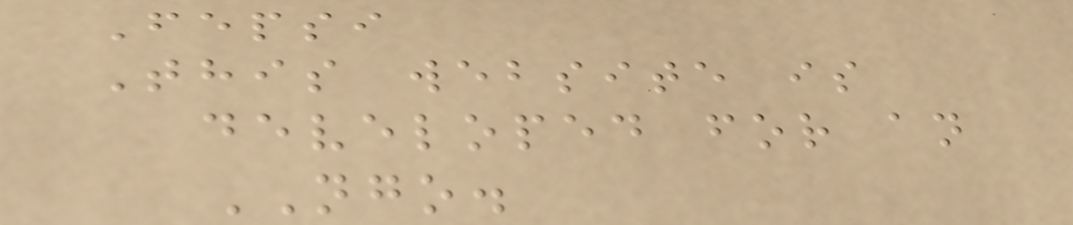Fepsi
This website is
developed for an
NGO.
